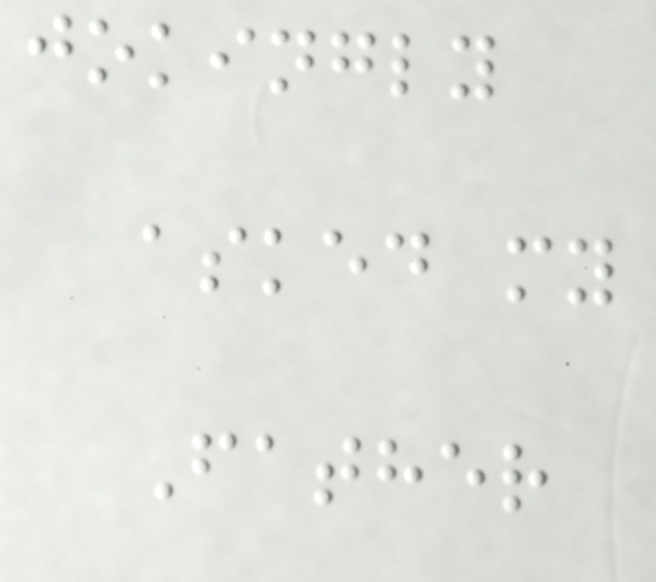jokingly
asked my
Father
